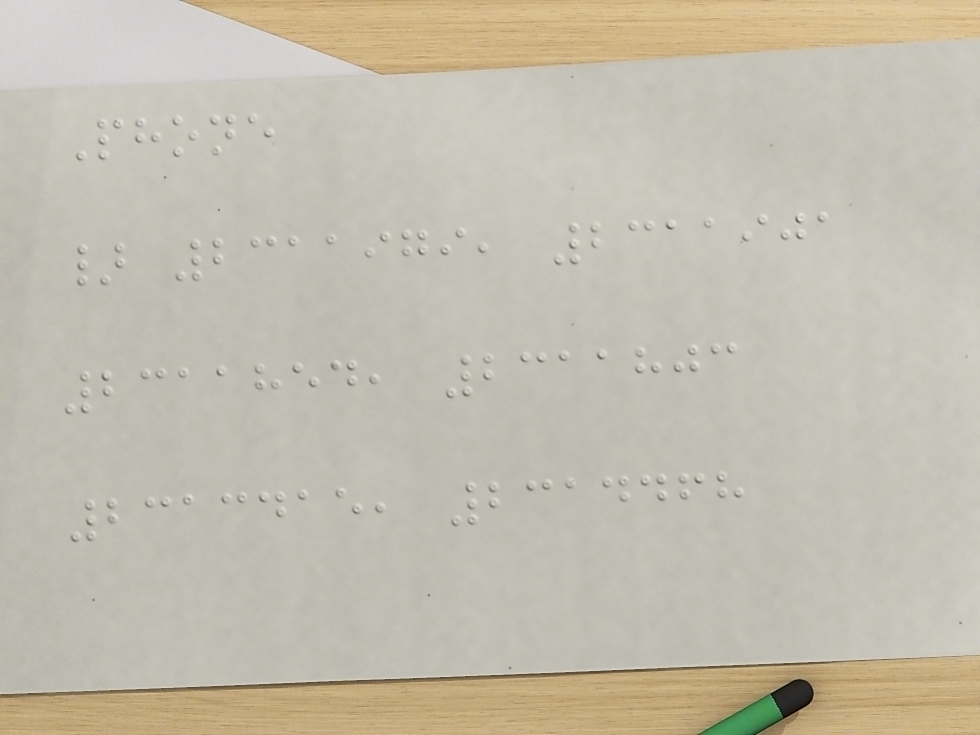Phone
} 2311979, 2311901
2311854, 2311803
2313415, 2314468
